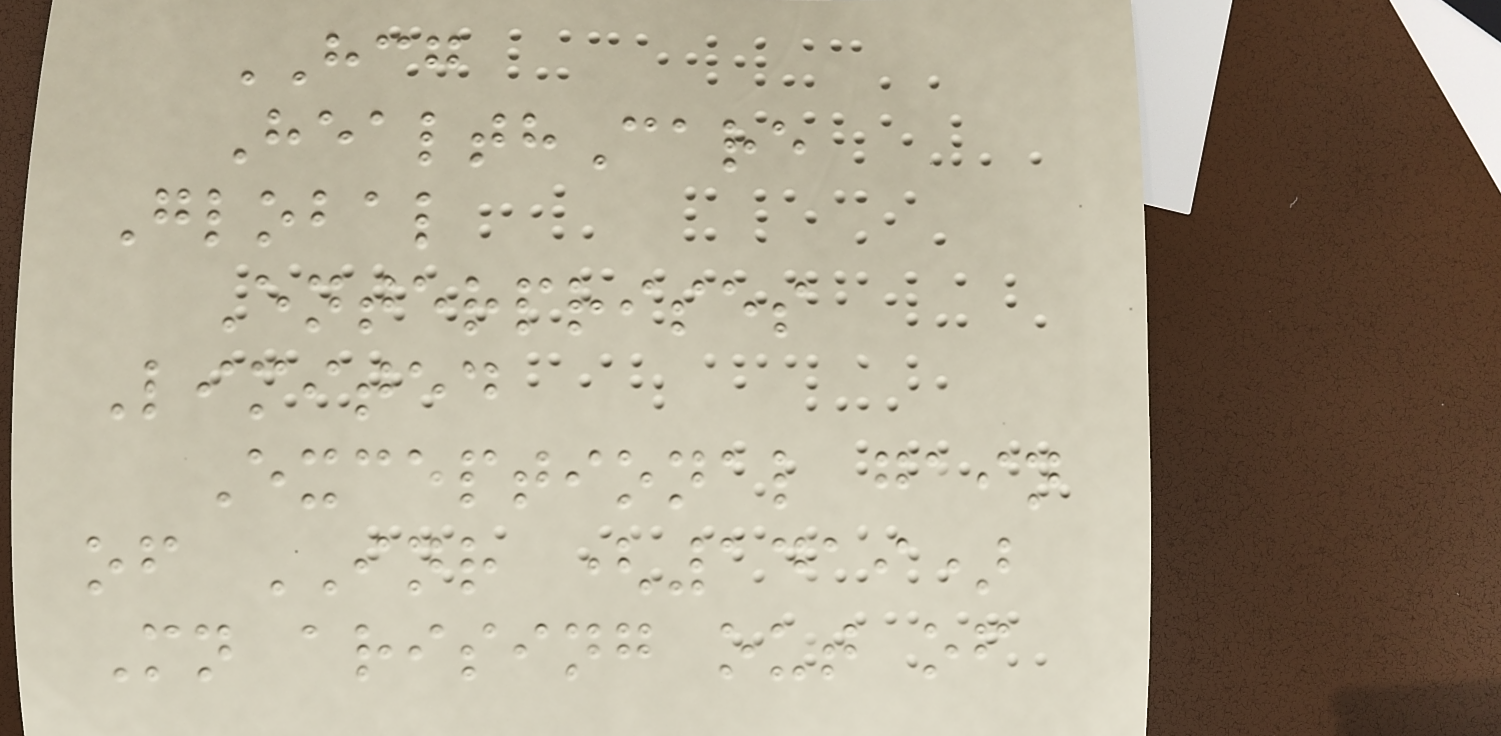HCG
HealthCare
Global
Enterprises
Limited
Exceptional gain
of INR (1419)
Mn arising out of
